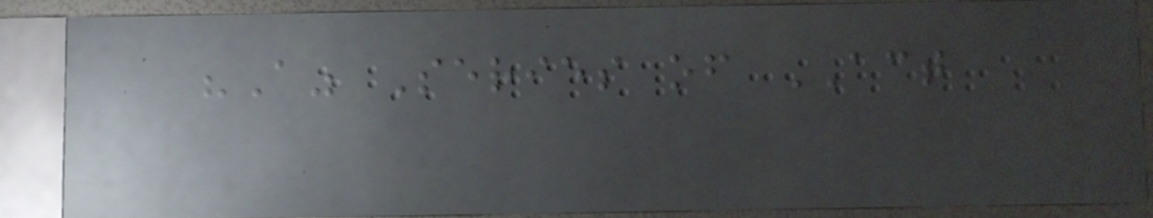"A" Series of ACT
